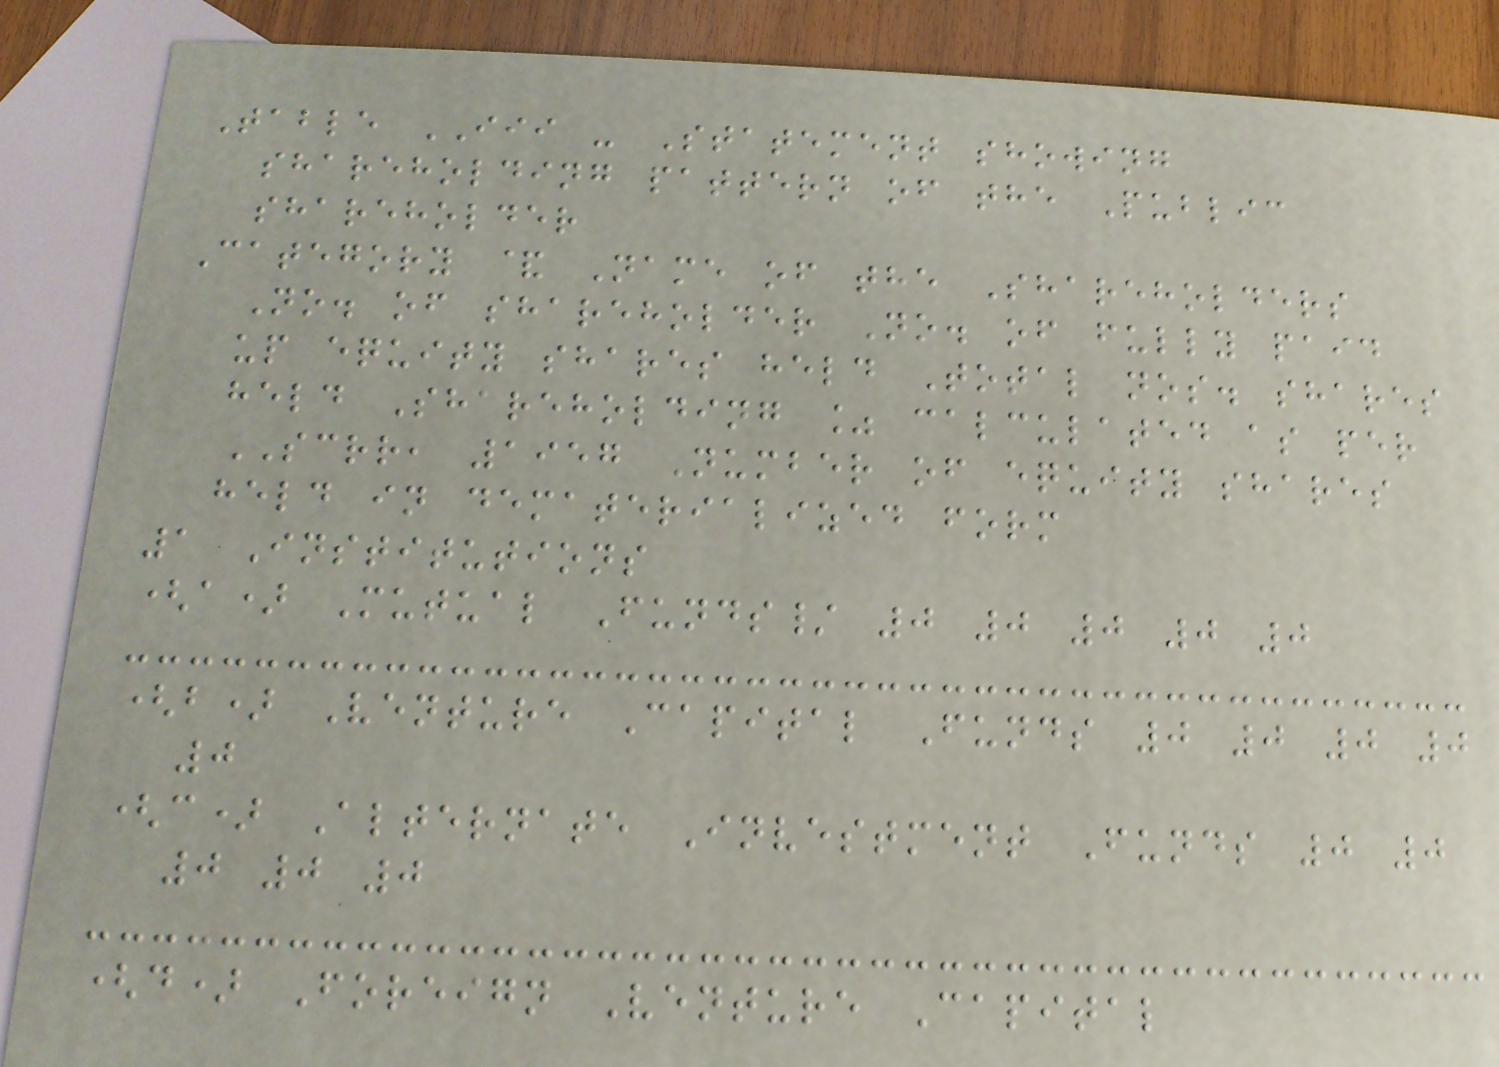Table III - Statement showing
shareholding pattern of the Public
shareholder
Category & Name of the Shareholders
No. of shareholder No. of fully paid
up equity shares held Total nos. shares
held Shareholding % calculated as per
SCRR, 1957 Number of equity shares
held in dematerialized form
1 Institutions
(a) Mutual Funds/ 0 0 0 0 0
(b) Venture Capital Funds 0 0 0 0
0
(c) Alternate Investment Funds 0 0
0 0 0
(d) Foreign Venture Capital
